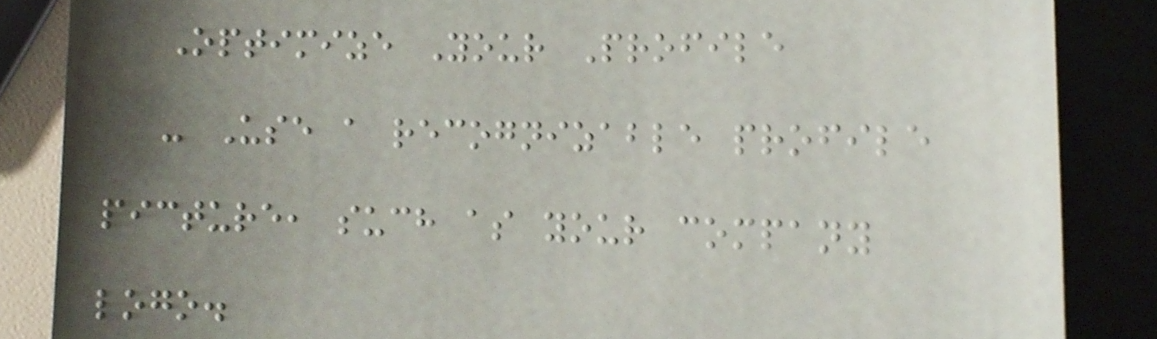Optimize Your Profile
- Use a recognizable profile
picture, such as your company
logo.
